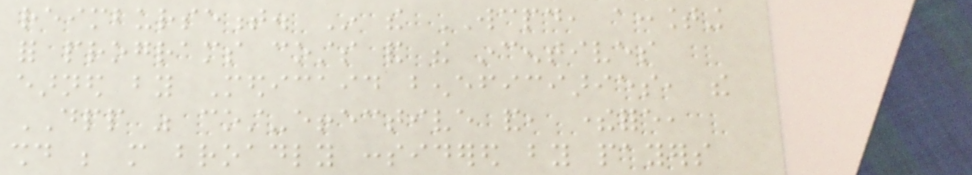reimbursement. In the WCPD, accounting
for programs costs and the incentives
earned by Medicaid beneficiaries, the
DPP was cost-effective and, therefore,
should be more broadly considered by payers
